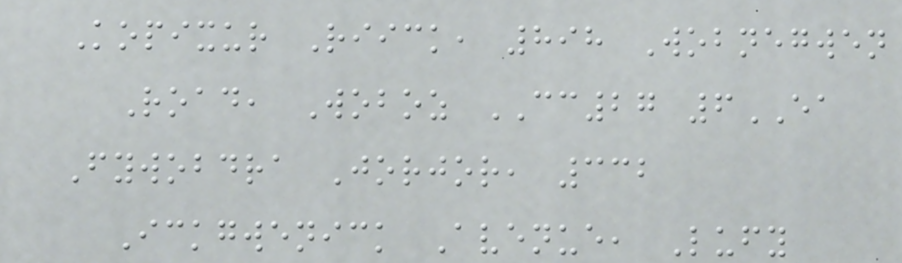Kopixur Riick, 898 Wobnegwen
Road, Woboz CC27 6EA
Fywobdra Jorjor, 332
Ickgwenick Avenue, Lufy
